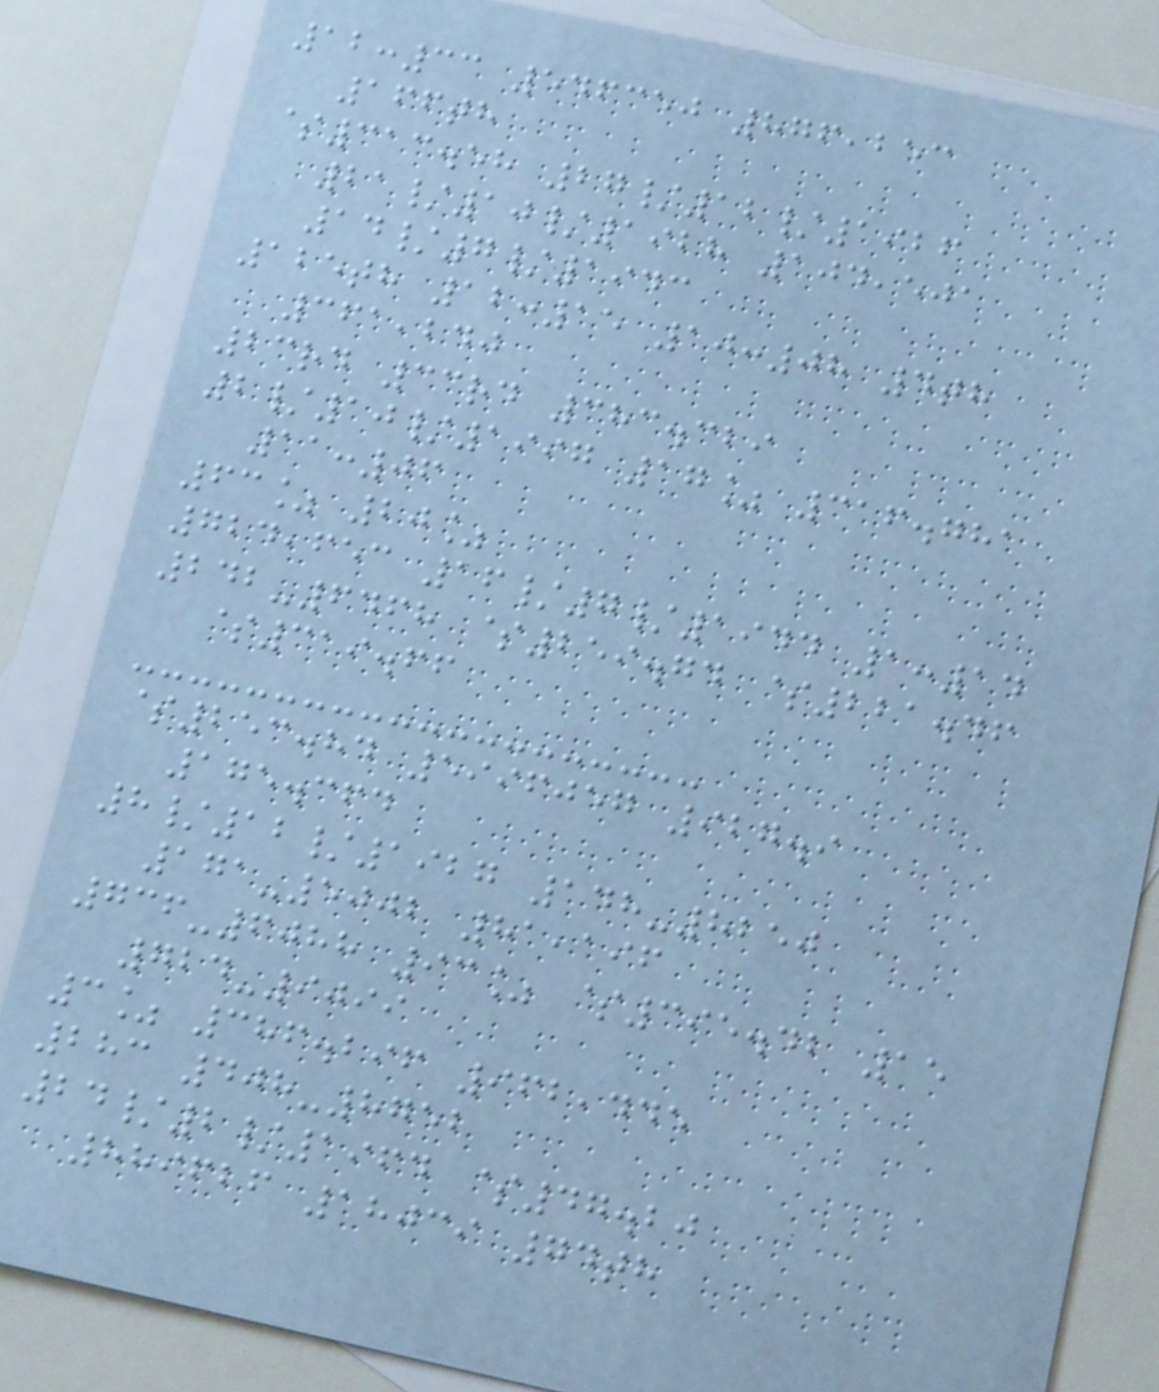12:33 546350 876,253
166th
$313.58 27/12/1926
21/10/1928 104,501
14/7/1943
125th 12:15 10:08 4th
361,240
23rd 33rd 383.329
2/10/1997 17% 316.781
11:06
63% 20%
724,653 16/7/1944 1:14
242-6468 $259.74 $221.46
$319.66
$253.84 5996057 927.9
175.364
8/12/1927 148-8250
171-5002 81,196
736-6088 93% $395.42 15
724-9099
3% 386.296 962,445
283 408-8752
24/2/1964 $47.20
889626 18039 74th
